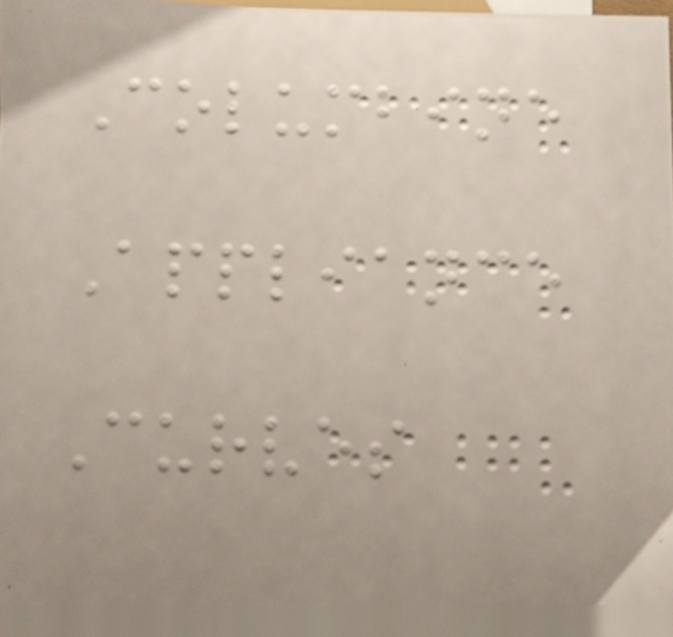Columbine
Appliance
Curves
